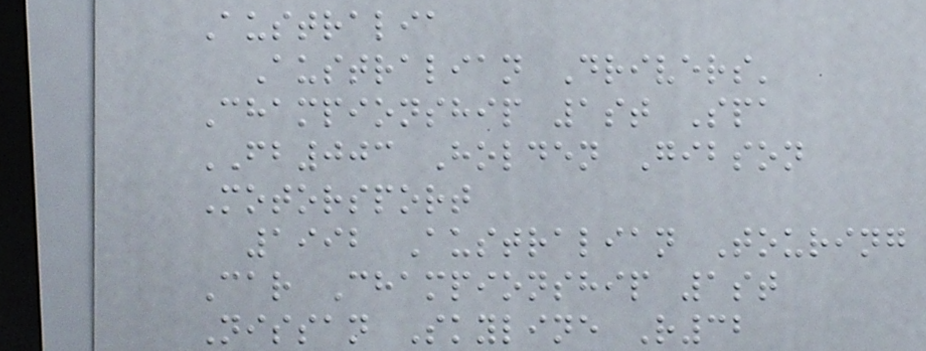Australia
Australian Drivers'
Championship 1st Spa
FB003 Holden Gibson
Motorsport
1992 Australian Touring
Car Championship 1st
Nissan Skyline R32
